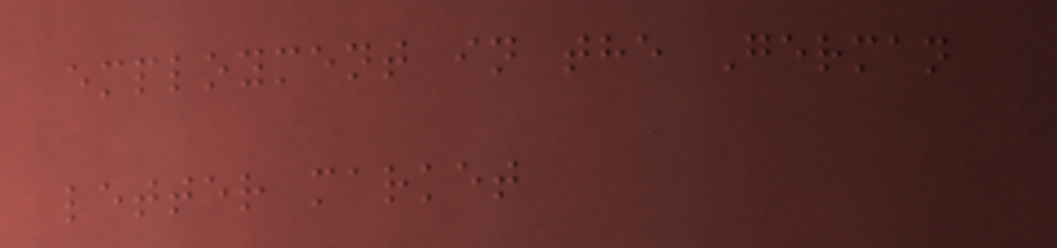employment in the German
letter market
